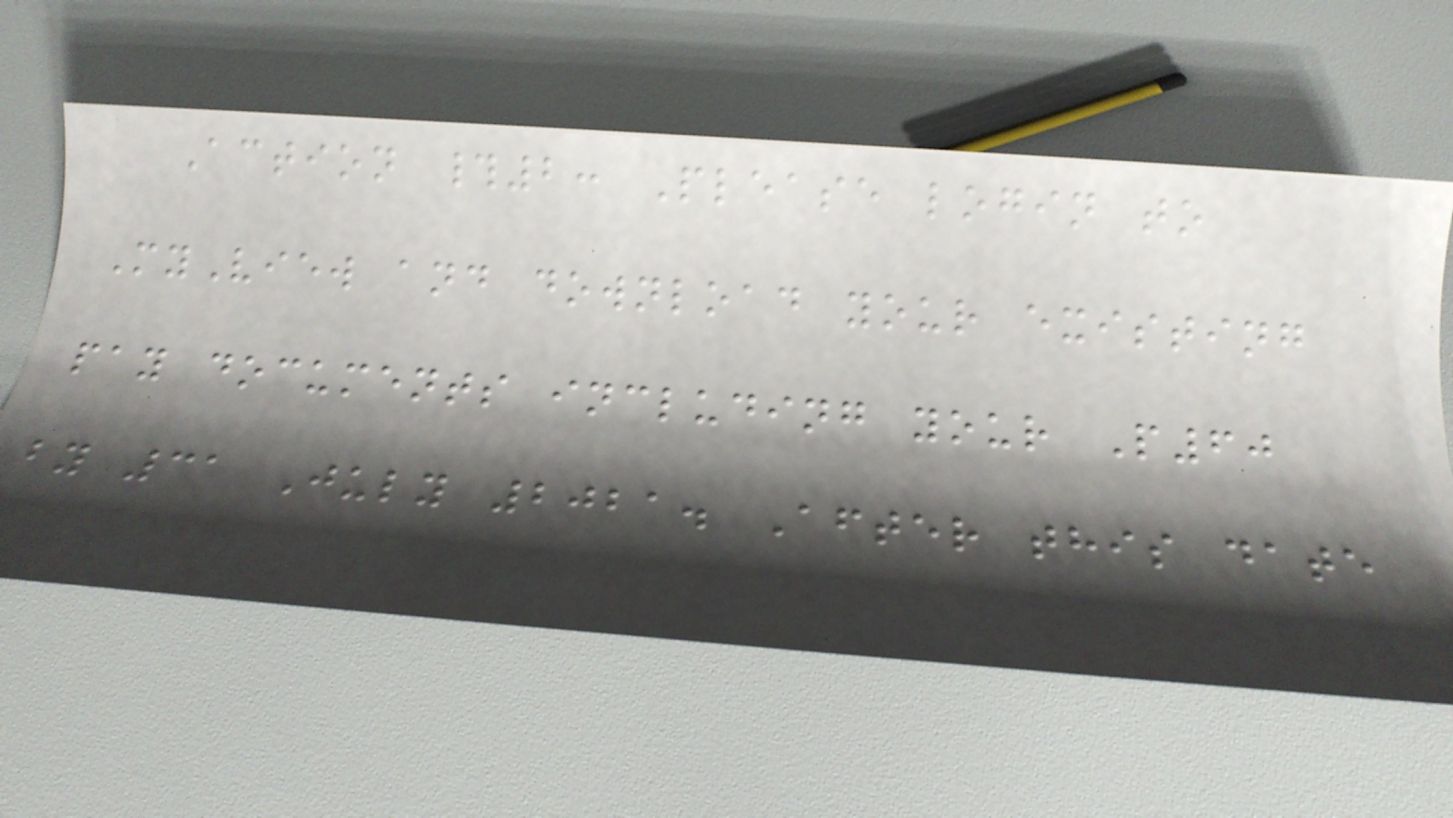Action #2: Please login to
MyView and download your existing
pay documents including your P60
by 31 July 2021. After this date
